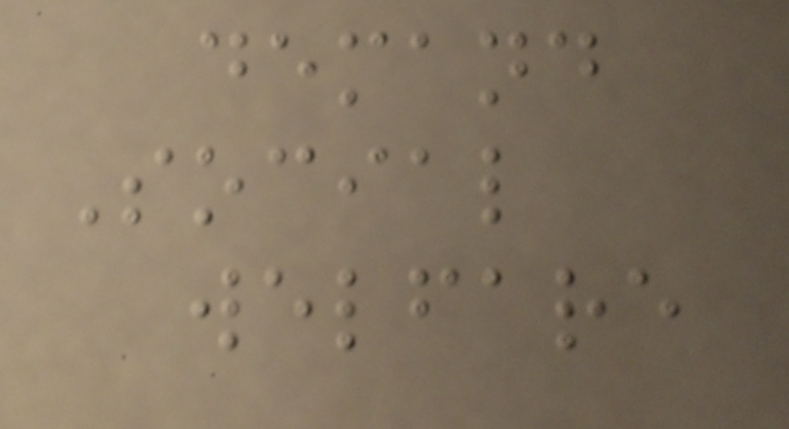demand
Social
welfare
